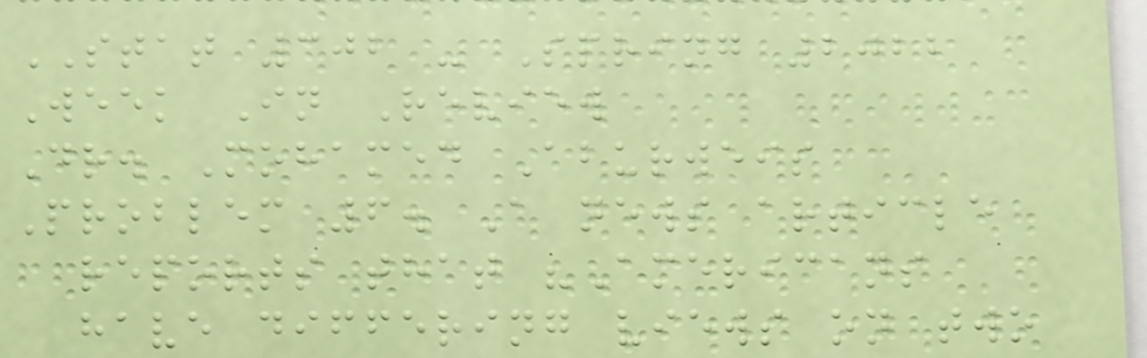STAT 302 - Spring 2022
Week In Review
Dr. Mohamed Aburweis
Problem 6. A news article
reports that "Americans
have differing views on two
